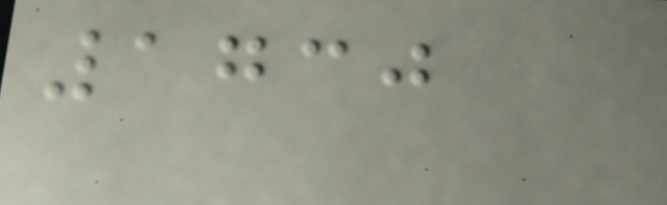1730
